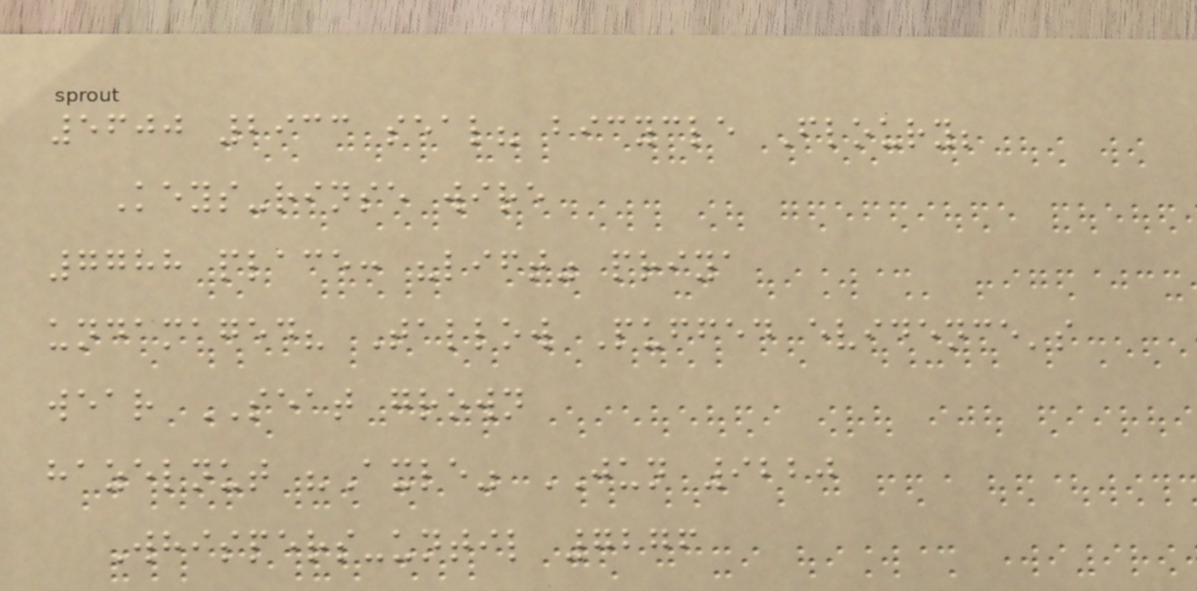5600 2933 seal? bicycle Floury;
Keys-rinse wire
7788 place: "lift" priya
undamaged? Tallow Puffed evidence's
wear SEAT grown
hazelnut "Axle" JUN 9220
Whispers-until 7276
